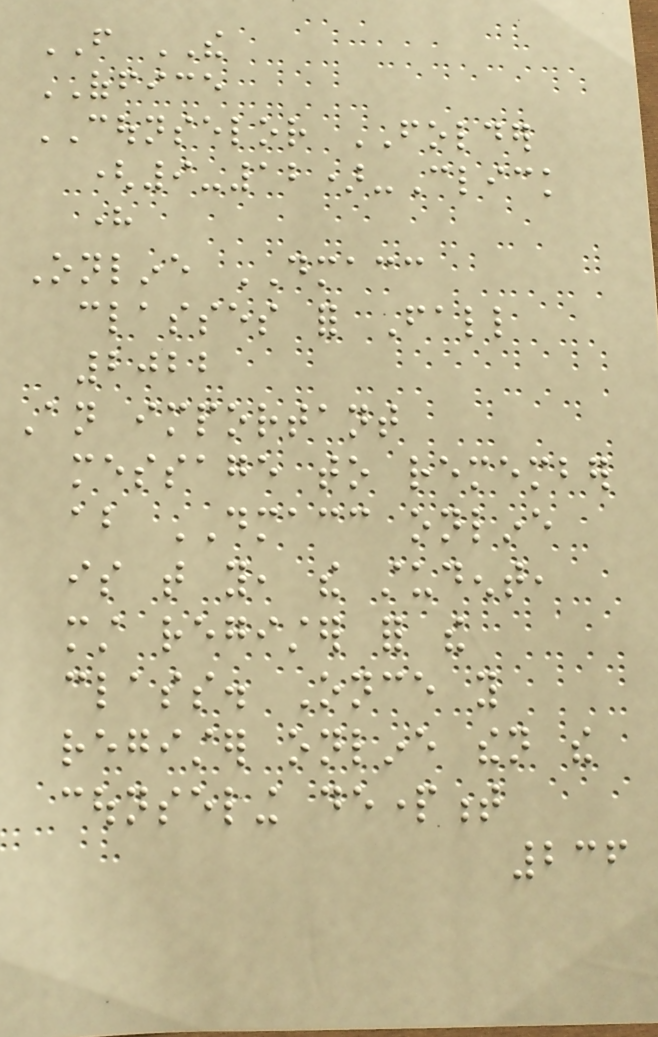FROM THE
OFFICE
COUNSELOR FOLDER
(9-12)-Click
here
Online DMACC
classes for Fall
2022
An important
message to remember
about DMACC online
is that you, the student,
must register for the
class. Once you
register online then the
counseling department
236
